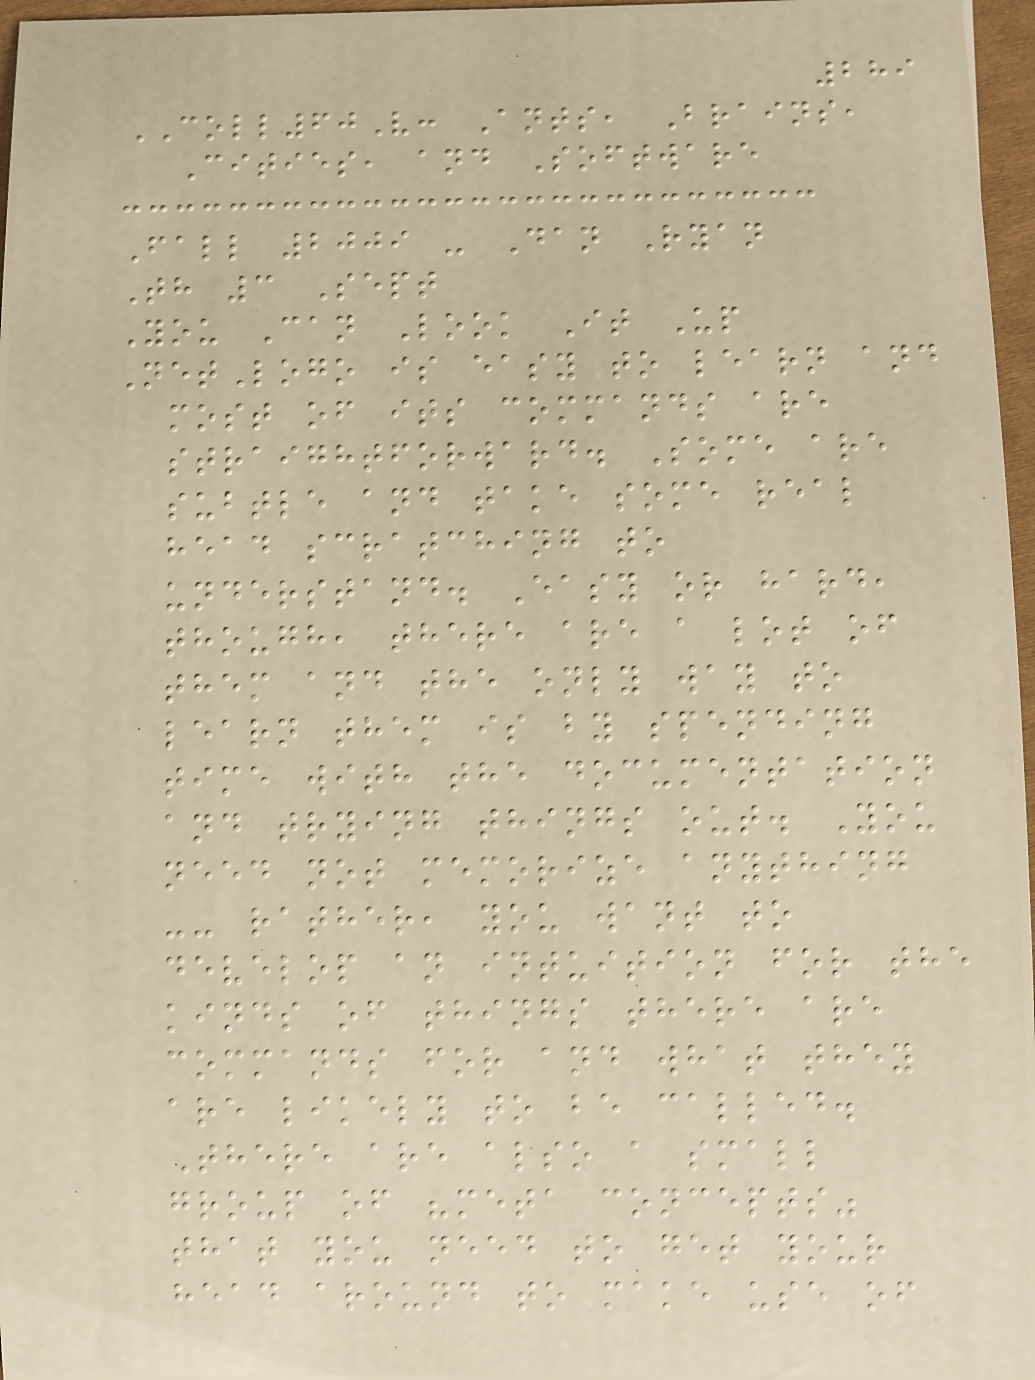289
COLL60V: Ants, Brains,
Cities, and Software
Fall 2009 - Dan Ryan
Th 3 Sept
You Can Look It Up
NetLogo is easy to learn and
most of its commands are
straightforward. Some are
subtle and take some real
head scratching to
understand. Easy or hard,
though, there are a lot of
them and the only way to
learn them is by spending
time with the documentation
and trying things out. You
need not memorize anything
-- rather, you want to
develop an intuition for the
kinds of things there are
commands for and what they
are likely to be called.
There are also a small
group of "meta concepts"
that you need to get your
head around to make use of
